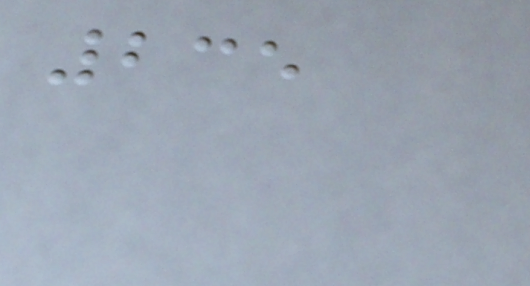235
